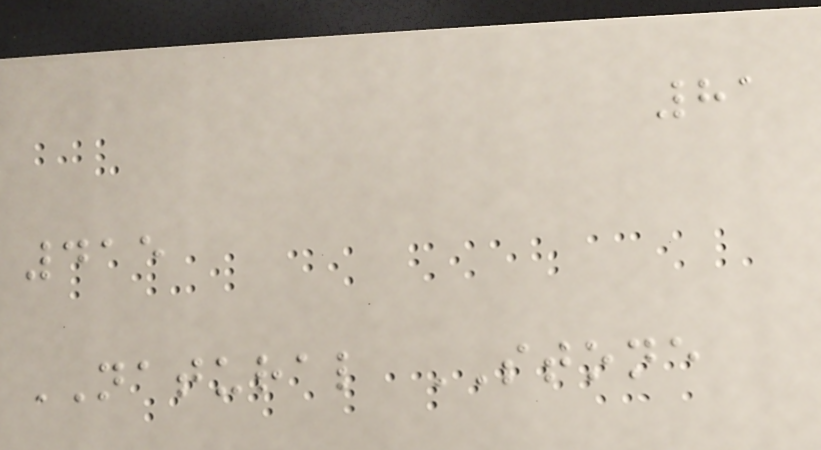81
415
NATURAL STONE
